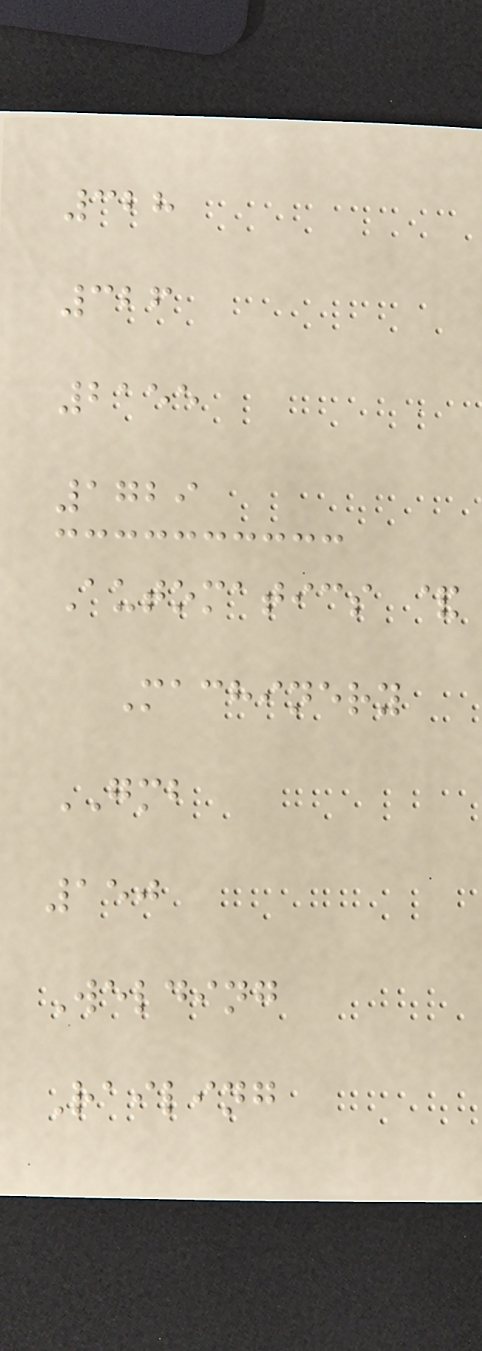328
326
2155
1729
Automatics &
Machinery
GMB
150
Welding
Railing
